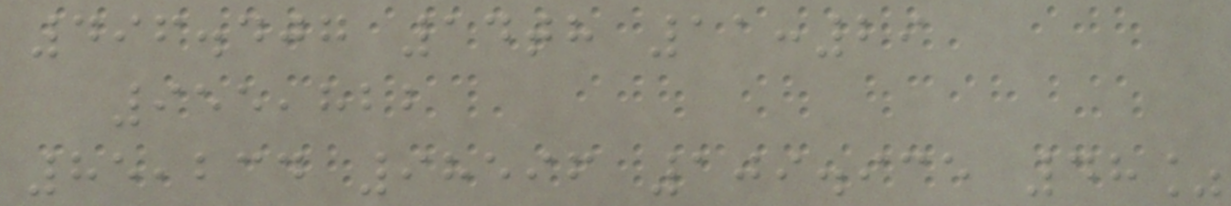496.407 14th 11:29
955,822
85,234 98596 109.935 48%
